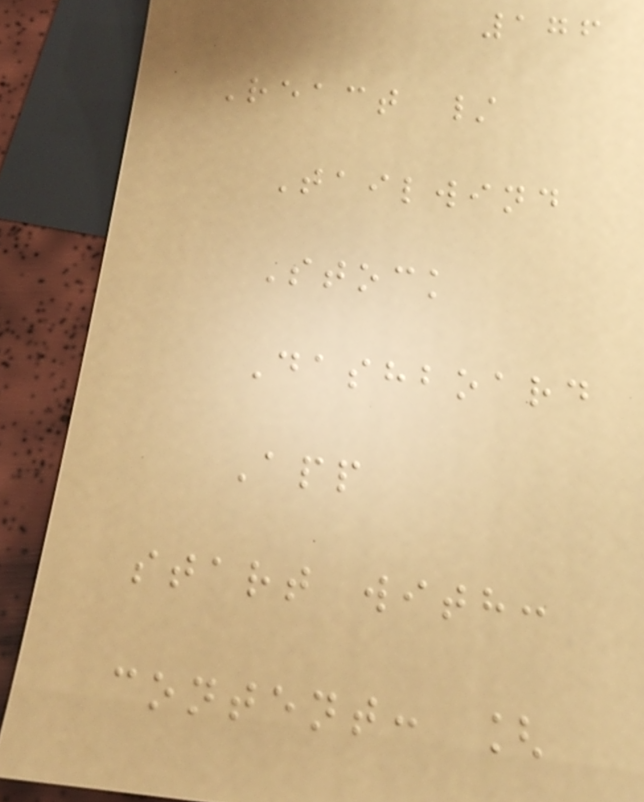176
React /
Tailwind
Stock
Dashboard
App
start with:
content: [
